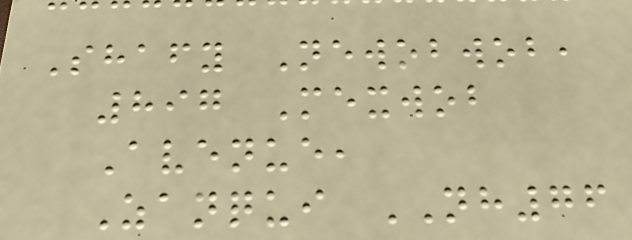Shafy Newobwob,
897 Mexwob
Avenue,
Zanqui NH76
